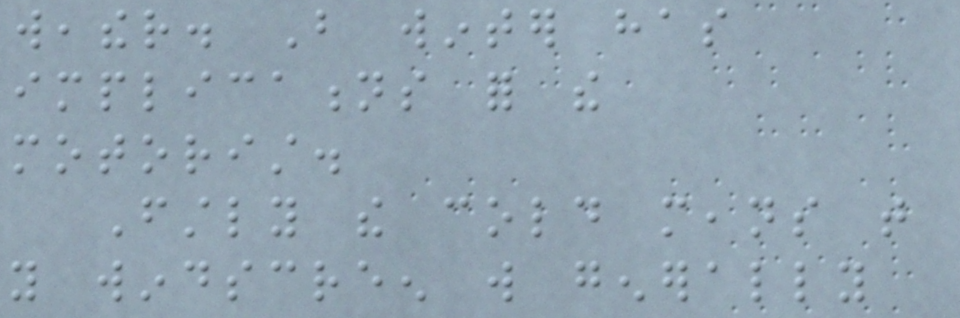weather. But winter has
implications for the
motorist.
Firstly the cold means that
you windscreen will generally
